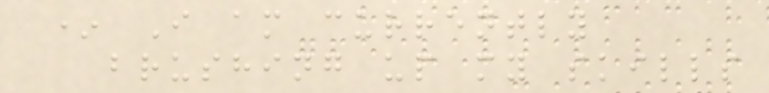* I am currently
brushing up my skills
